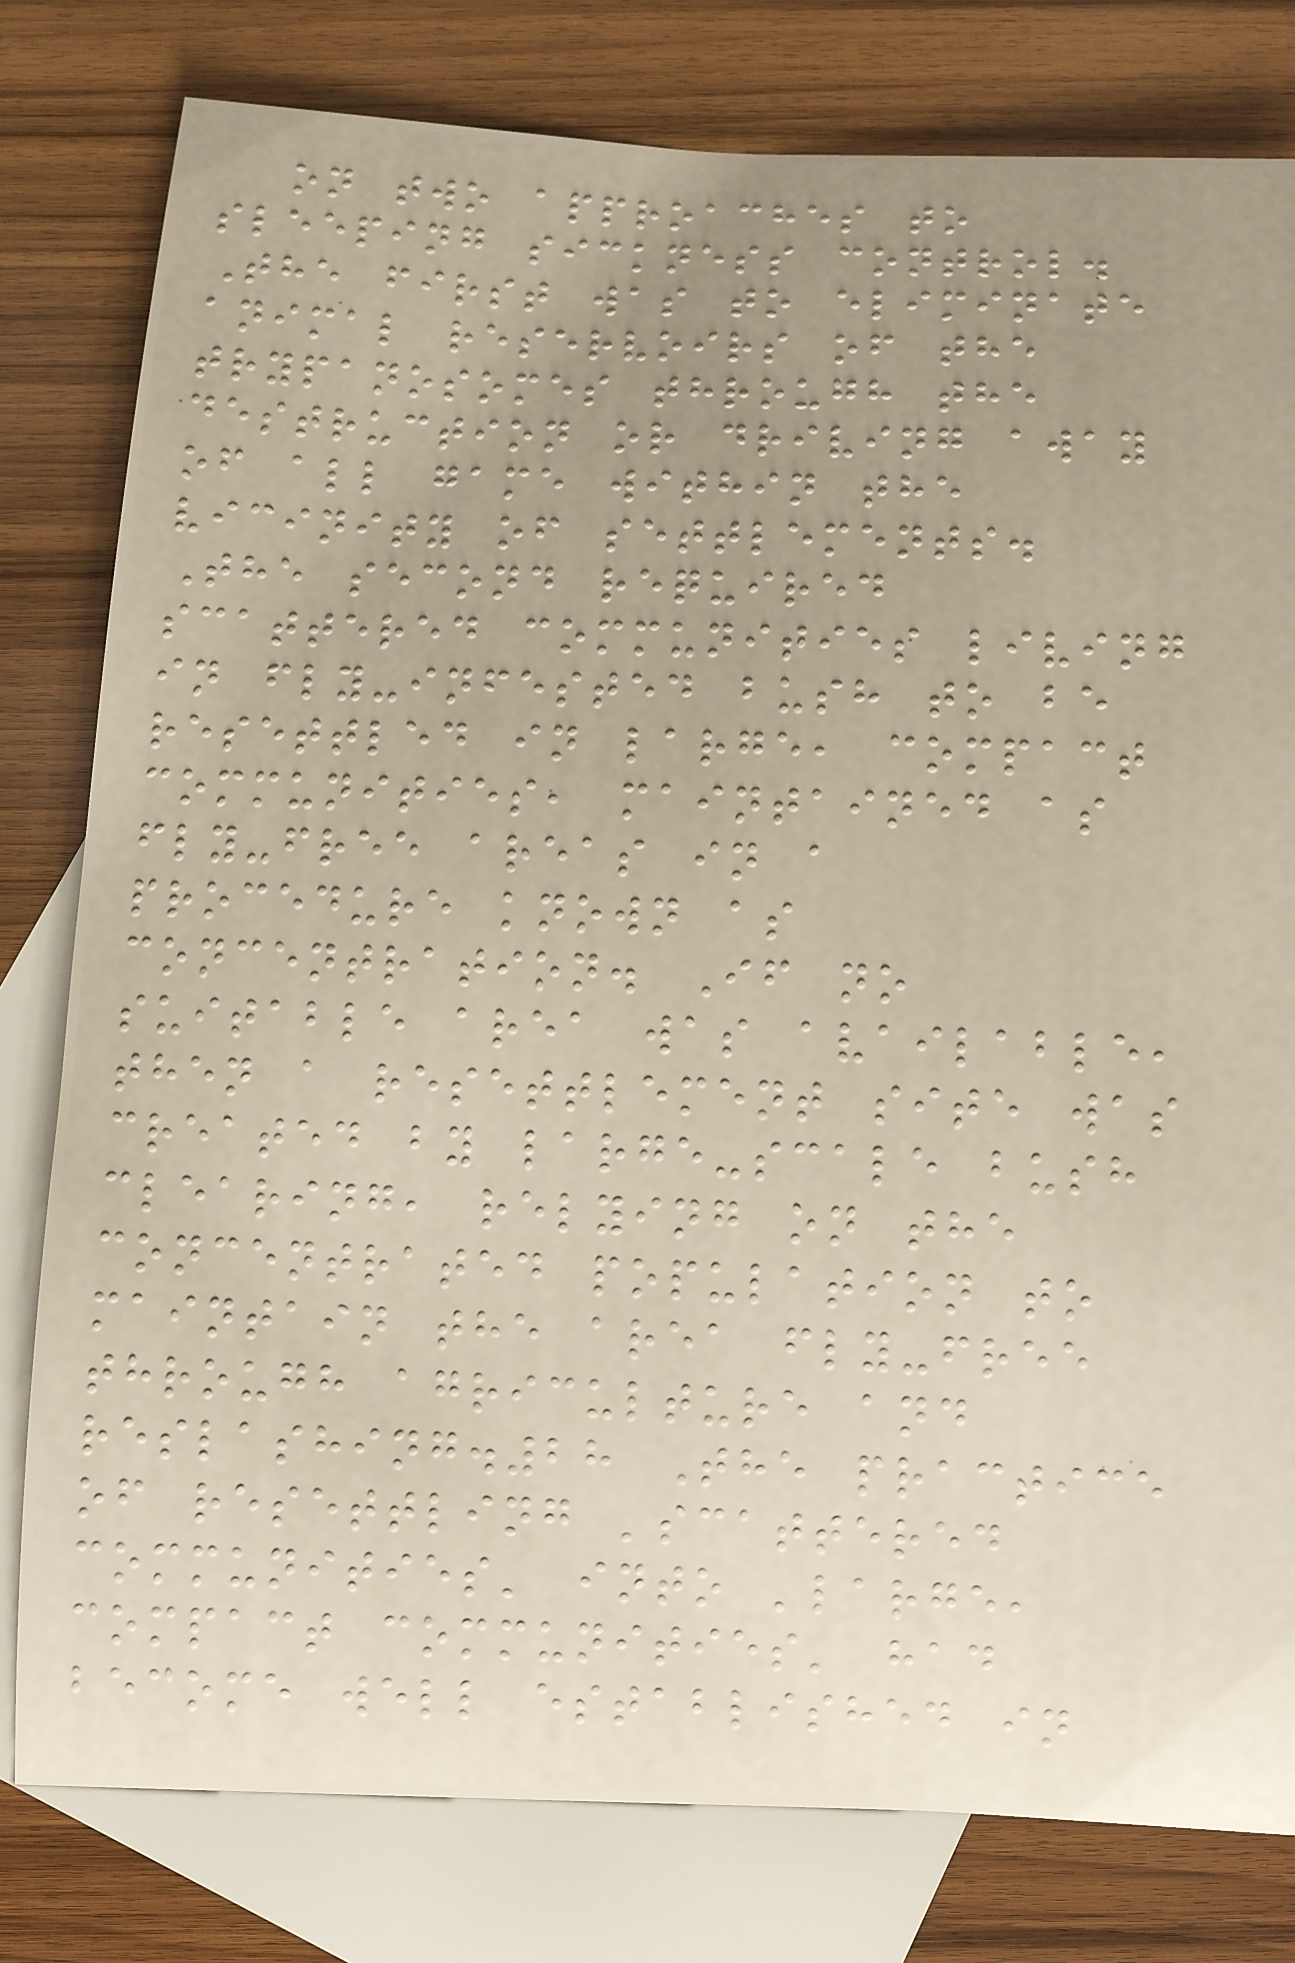on two approaches to
sleeping sickness control.
The first was to eliminate
animal reservoirs of the
trypanosomes through the
destruction or driving away
of all game within the
vicinity of settlements.
The second required
scattered communities living
in fly-infested bush to be
resettled in large, compact
communities, maintained as
fly-free areas in a
procedure known as
concentration. If no
suitable area was available,
then a resettlement site was
created by large-scale bush
clearing, relying on the
concentrated population to
maintain the area fly-free
through agriculture and
reslashing.28 The practice
of resettling 'scattered
communities' into 'large,
compact communities' had
become well established in
